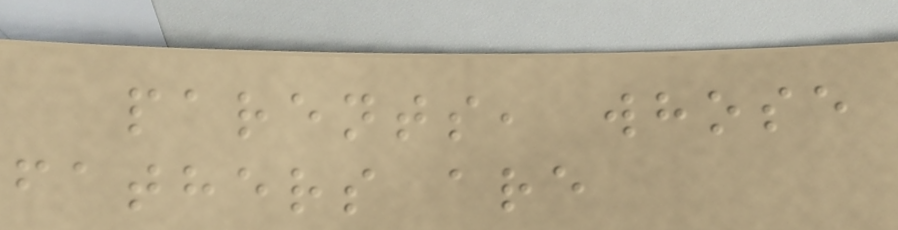parents, whose
fathers are
